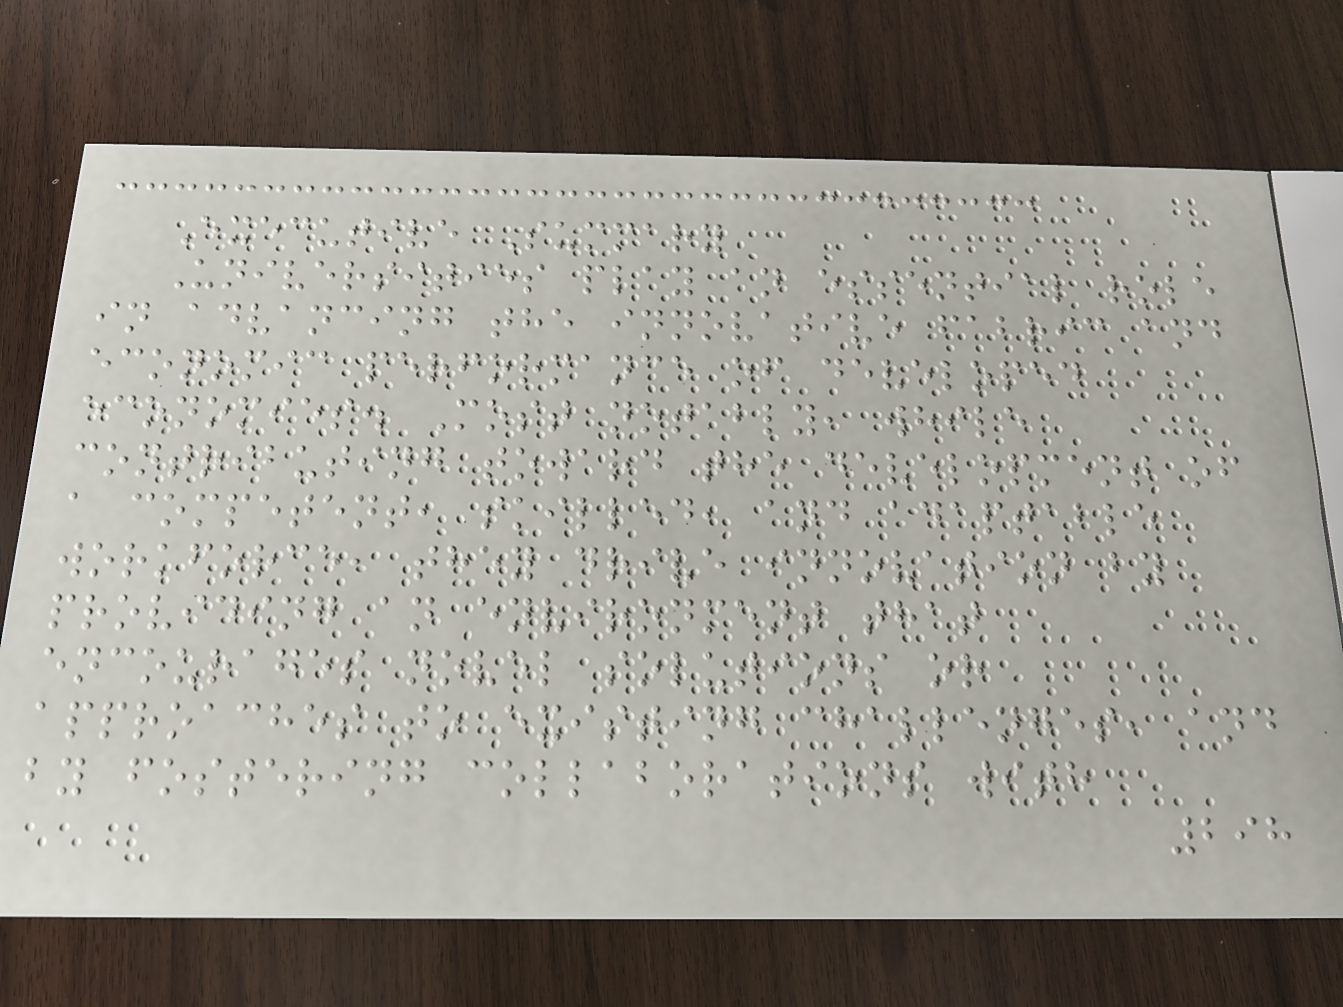Executive Summary
Universities play an essential role
in advancing the innovative fabric and
economic performance of developed
economies. Most notably, while
contributing toward the development of
a competent, skilled, and adaptable
workforce, they drive innovation by
providing an environment that
encourages novel solutions or
approaches to existing challenges, and
by fostering collaborations with
298
